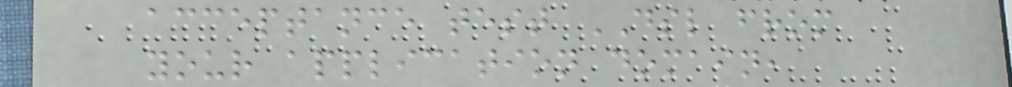acceptance test DSL from
your application domain,
